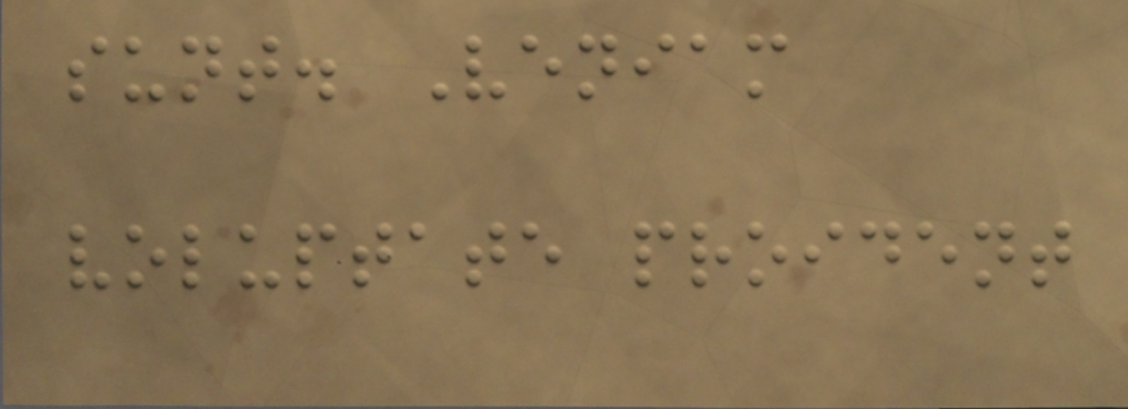sunt. Veniam
voluptate proident
